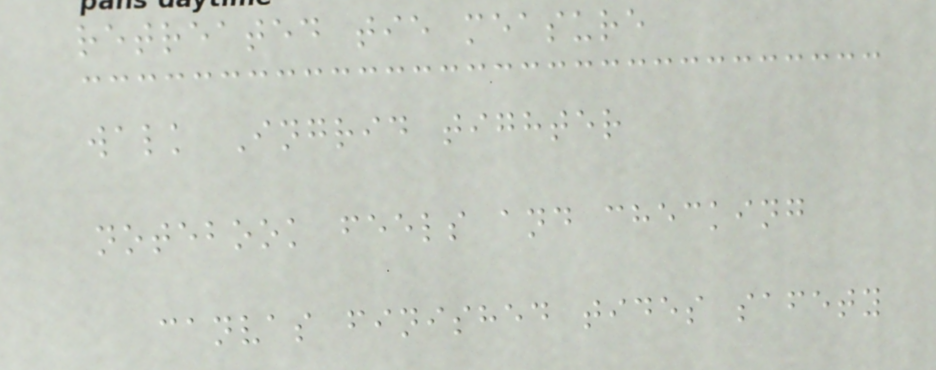retreated tie measure
walk Ingrid tighter
notebook feels and checking
canvas finished tides safety
